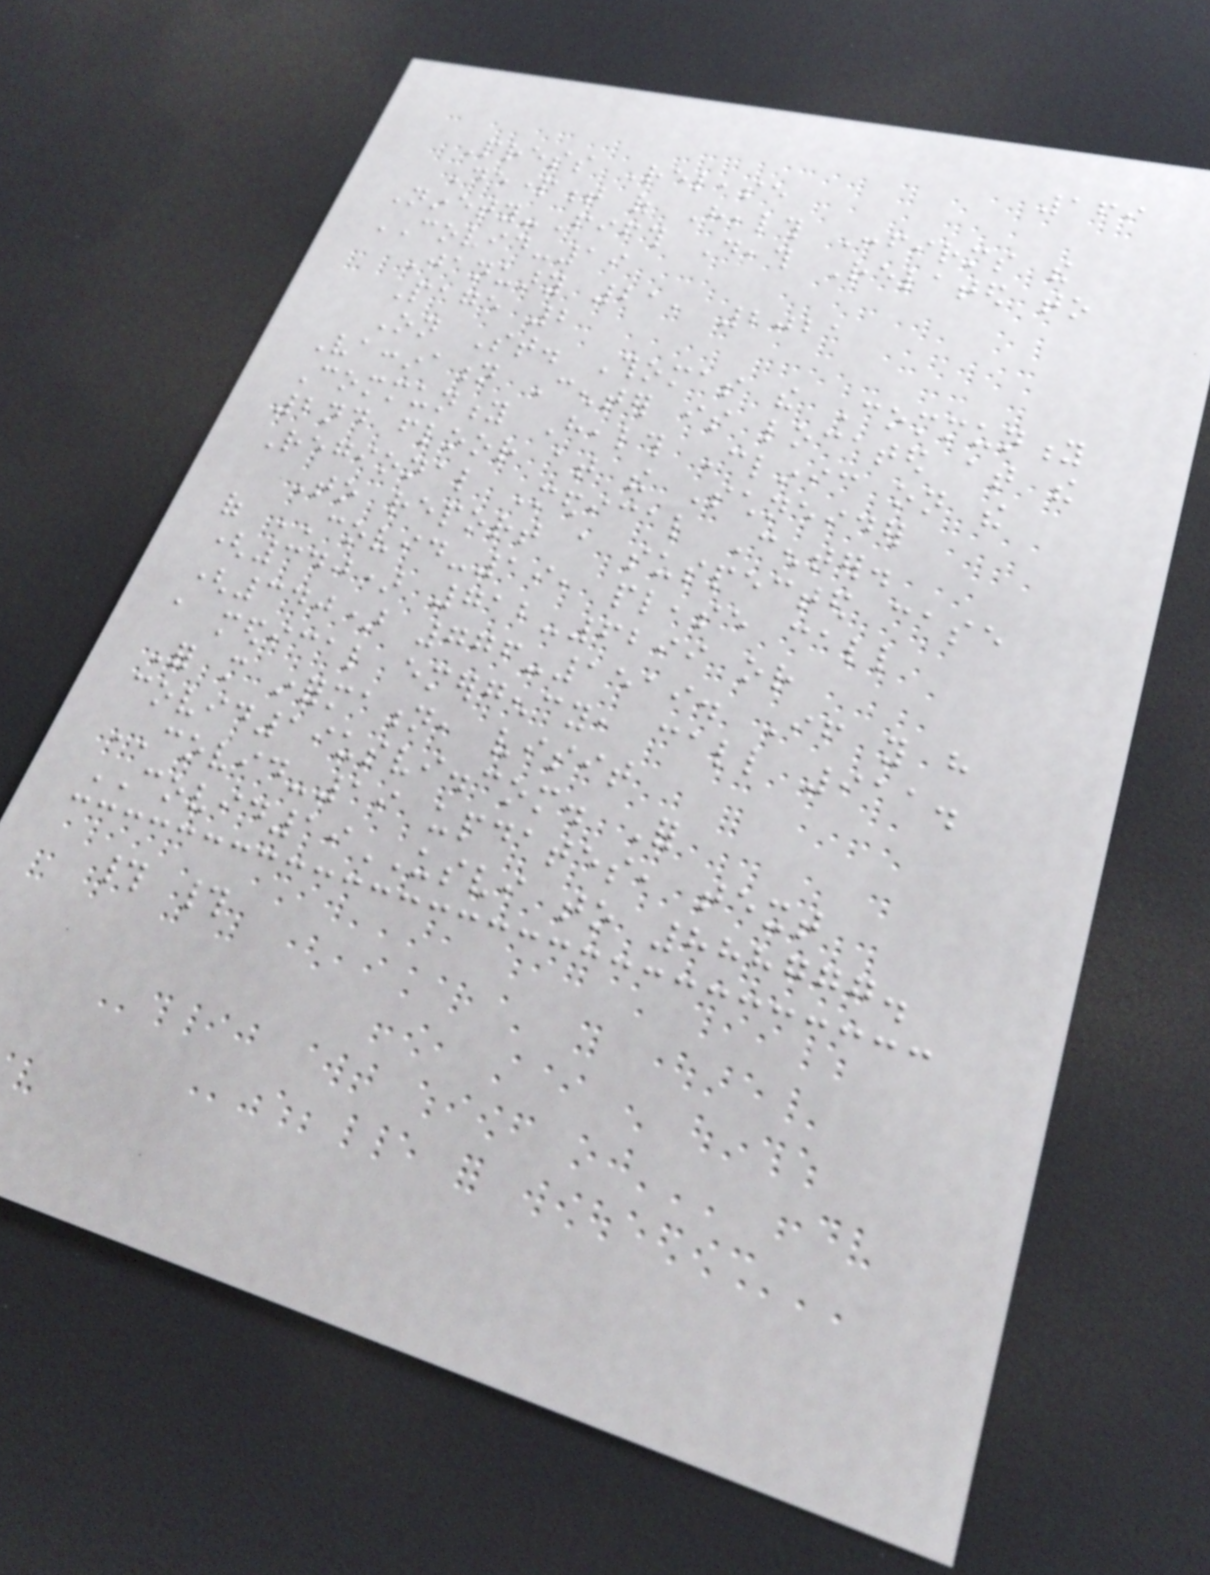169
Press Release
Department of Health Confirms the
Ninety-Fifth Death Related to
COVID-19
January 21, 2021
Page 2
On St. Thomas the Community
Vaccination Center is located at the
Community Health Clinic on the
2nd floor at the Schneider
Regional Medical Center.
To report a suspected case
of COVID-19, please call
(340) 712-6299 or
(340) 776-1519. If you have
a medical emergency, call 911.
For more information, visit
covid19usvi.com. For
COVID-19 updates, text
COVID19USVI to 888777.
# #
